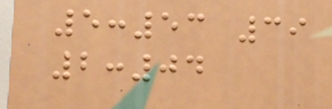5:53 39
2:04
